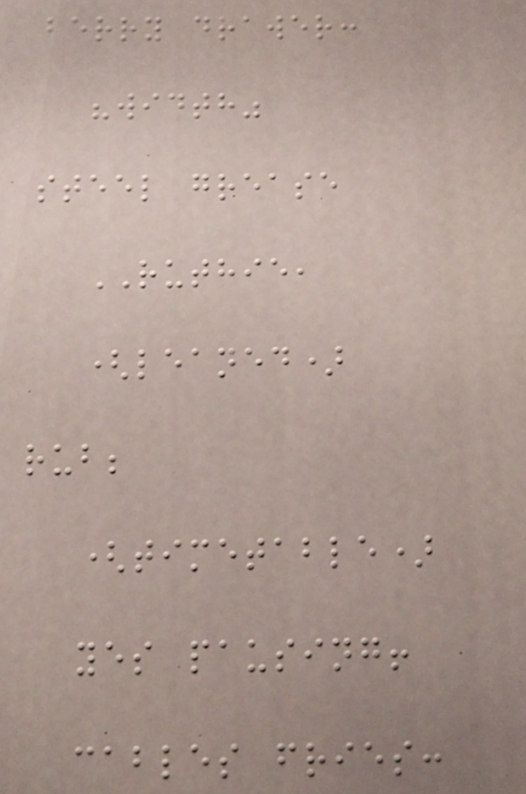berry drawer:
"width"
steel grease
RUTHIE,
(leaned)
rub;
(timetable)
yes pausing!
cables fries:
